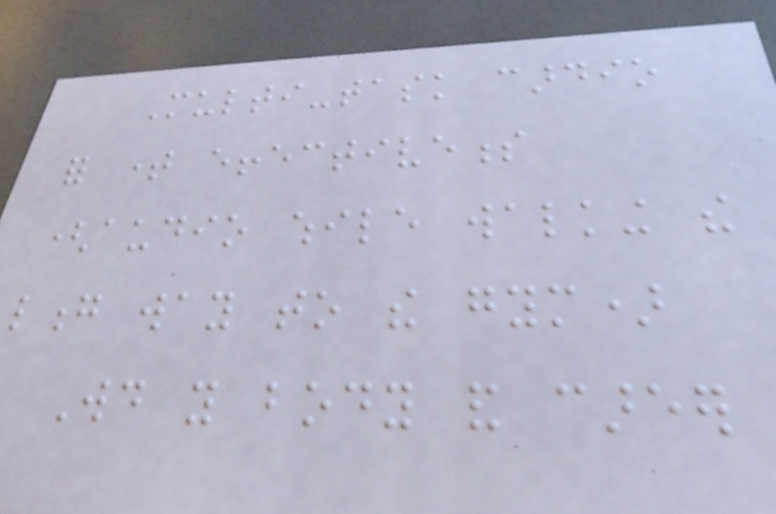Multi-task cardio
for time effectiveness
(audio while walking the
long way to the gym)
Would you body and career
